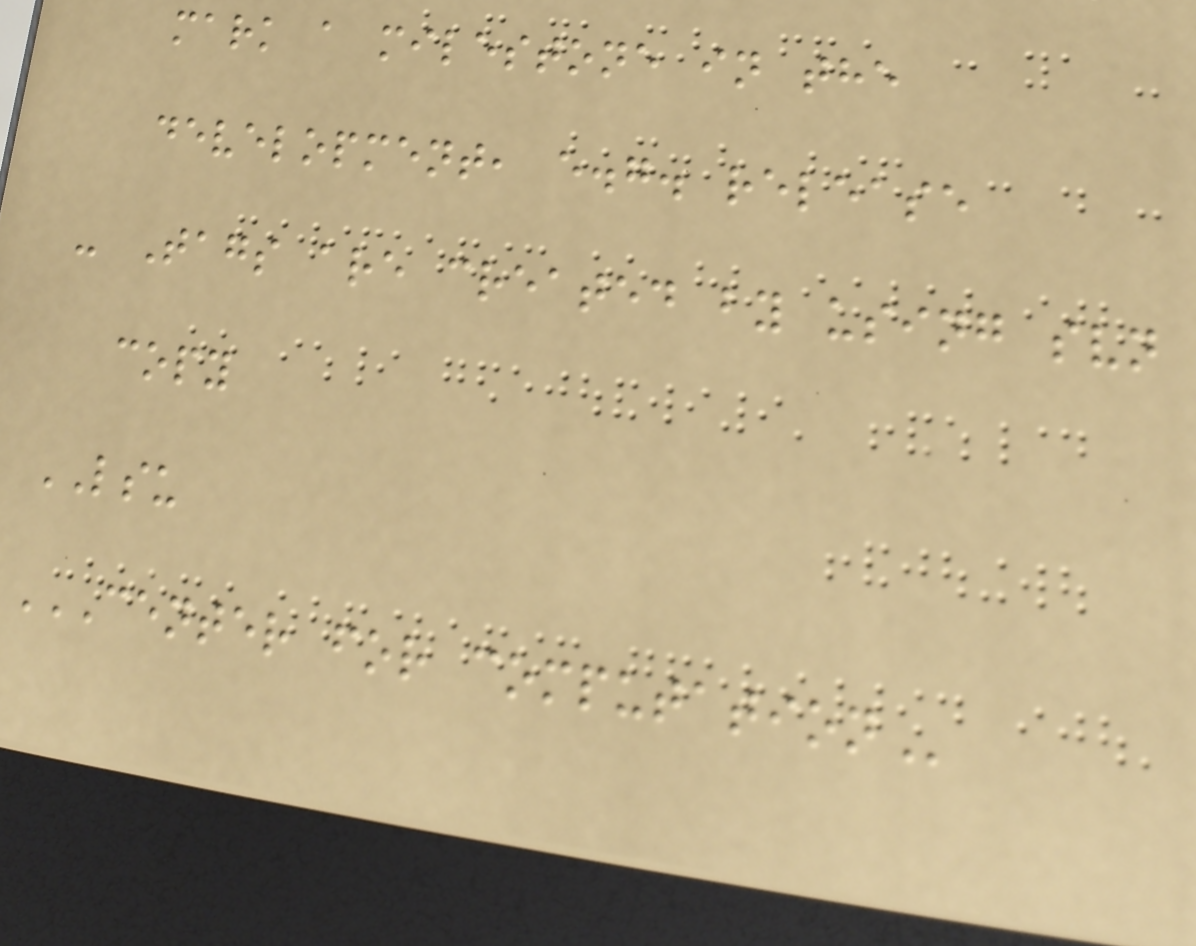mark a milestone in the
development, e.g. release
- Tags are created by using svn
copy
LSU
CENTER FOR COMPUTATION
